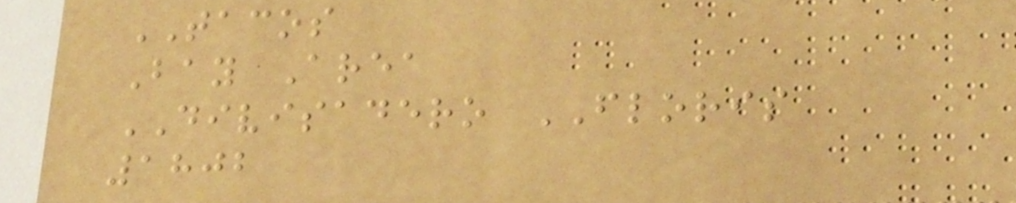TACOS
Bay Area
DIVISADERO FLORIS
1802
